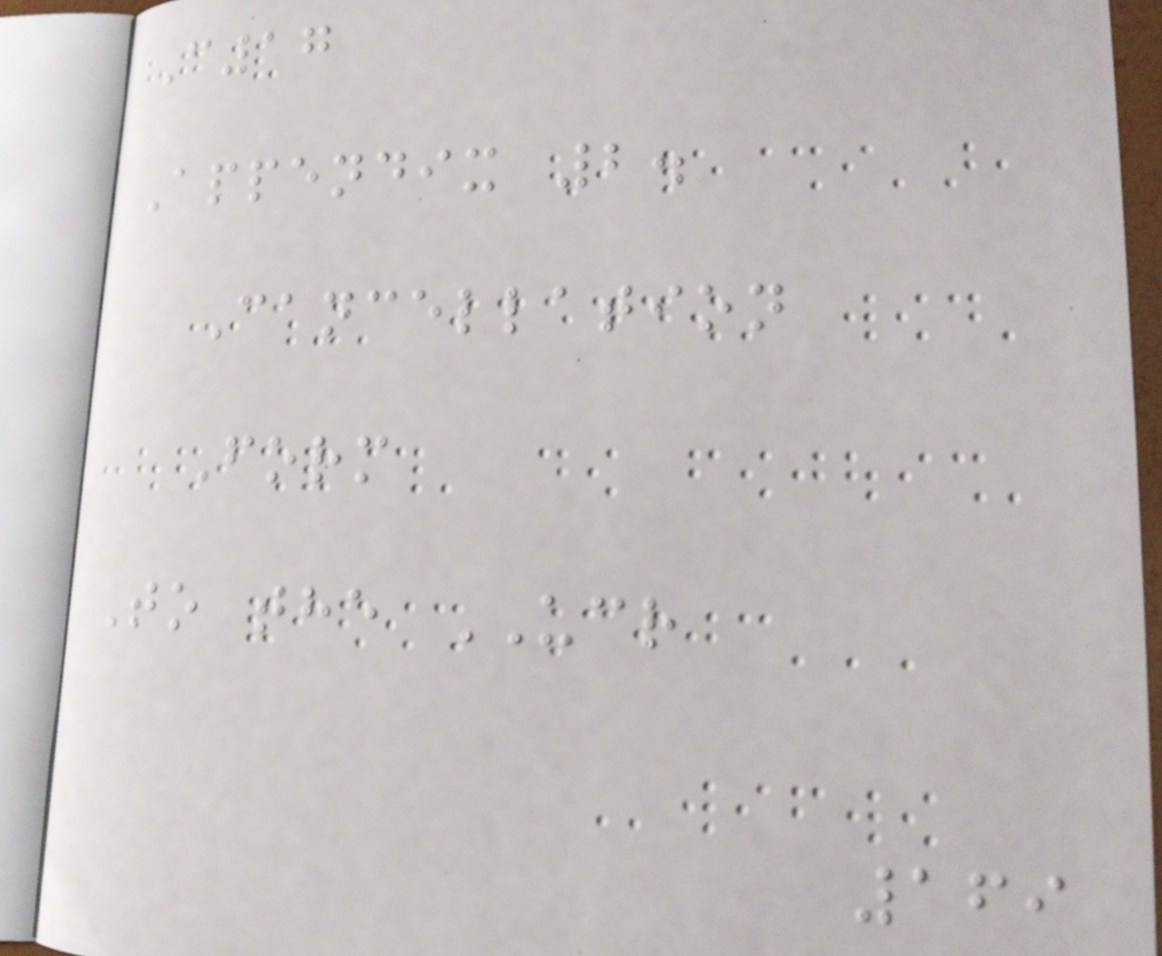C17
Appendix 2.
Cancellation
Form
To the UCR
169
